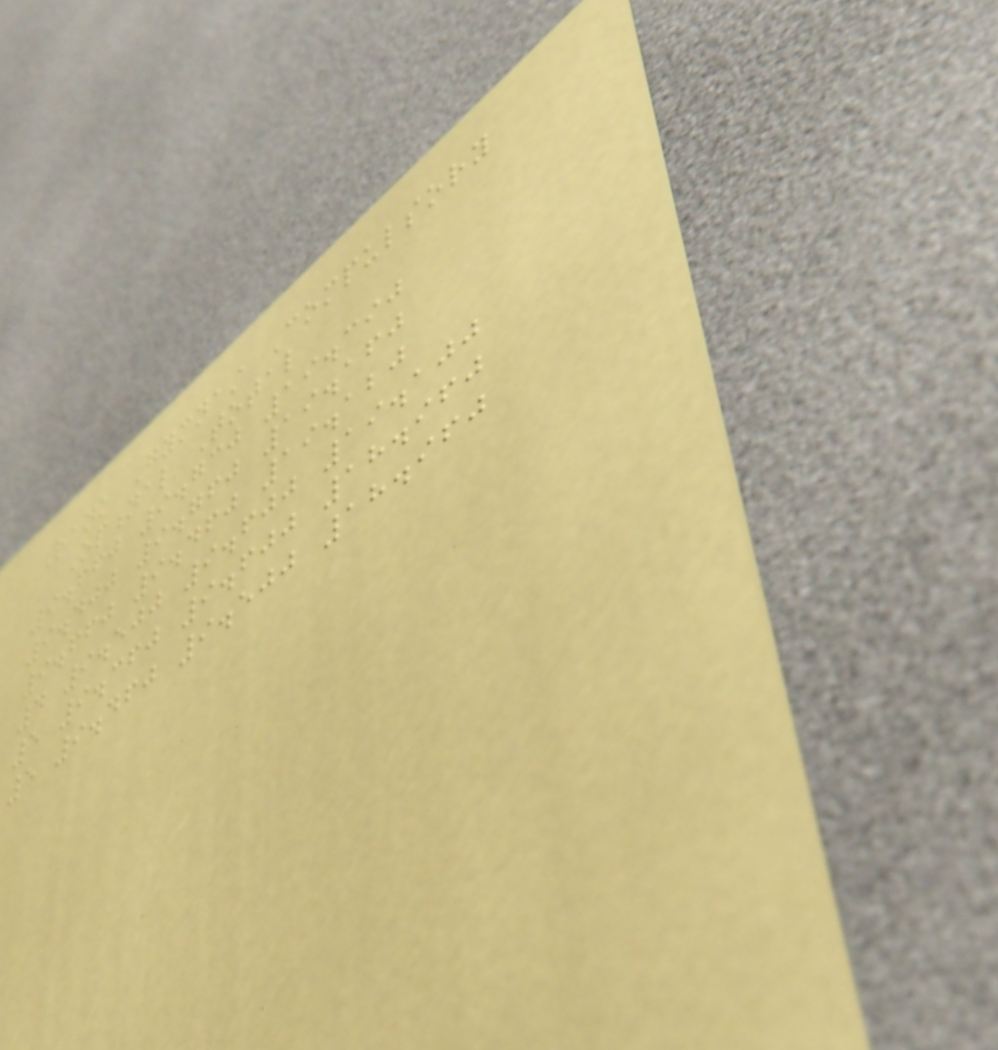Rank Gymnast Compulsory
Optional Total
9.660 9.730 19.390
9.400 9.760 19.160
9.660 9.460 19.120
4 9.500 9.600 19.100
5 9.360 9.600 18.960
5 9.460 9.500 18.960
